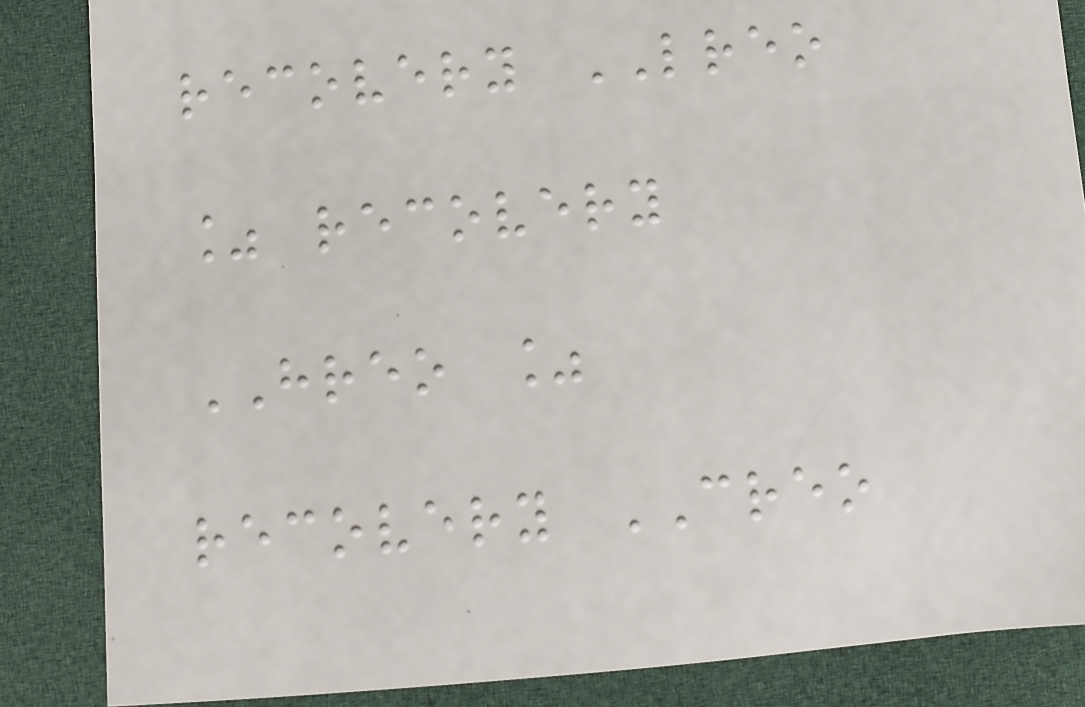recovery LREO
% recovery
HREO %
recovery CREO
